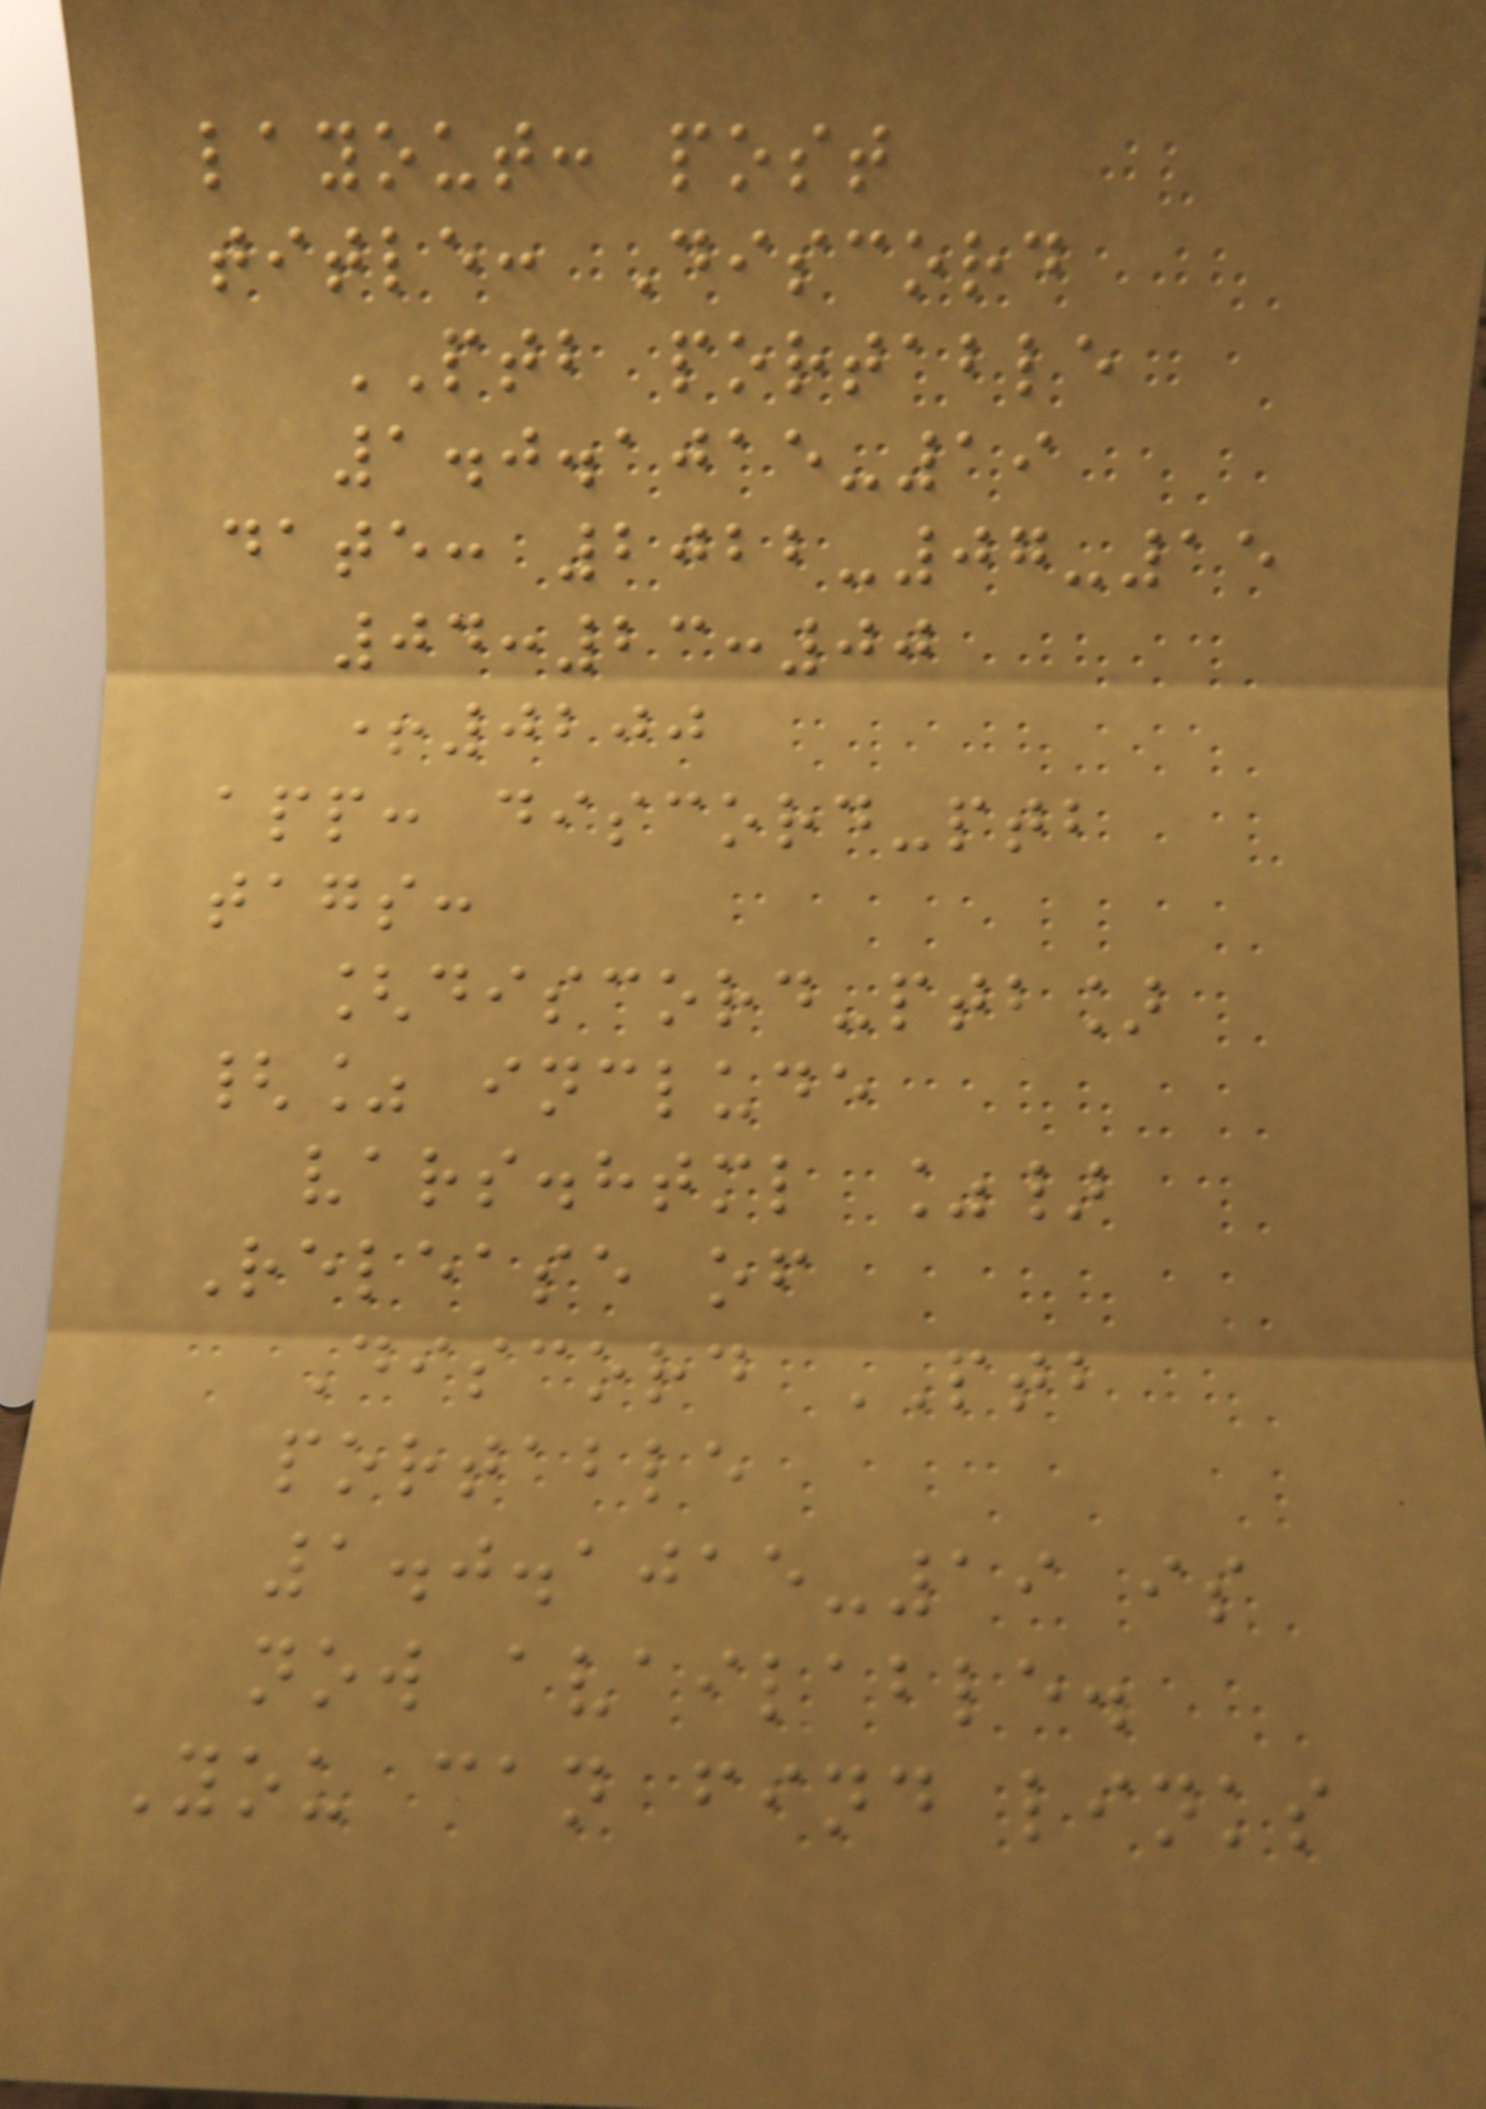layout: post
title: Discord
PTB portable
1.0.1015-19
date: 2022-07-15
04:23:00
+0200
app: discord-ptb
tags:
[discord-ptb]
{% include
vars.html %}
Release of
Discord PTB
portable
1.0.1015-19 is
now available.
You can find links
